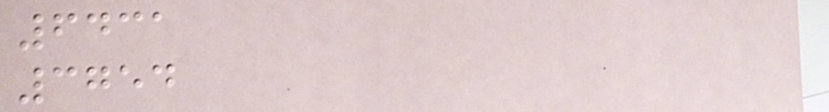6431
3754
